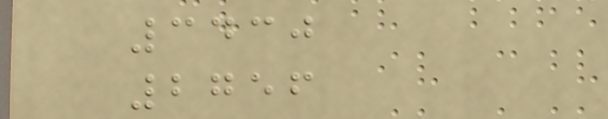3430
2756
